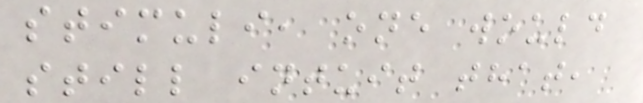stimuli, one would
still intuit that,
